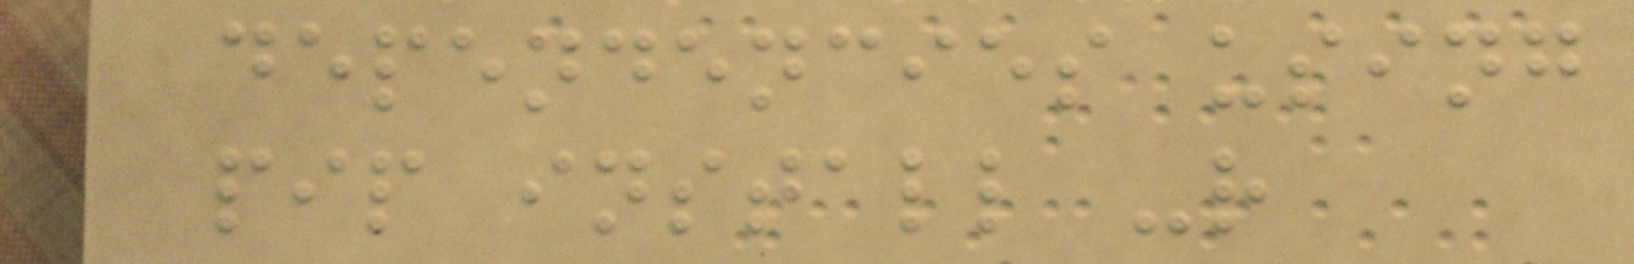dependencies using
pip install -r
